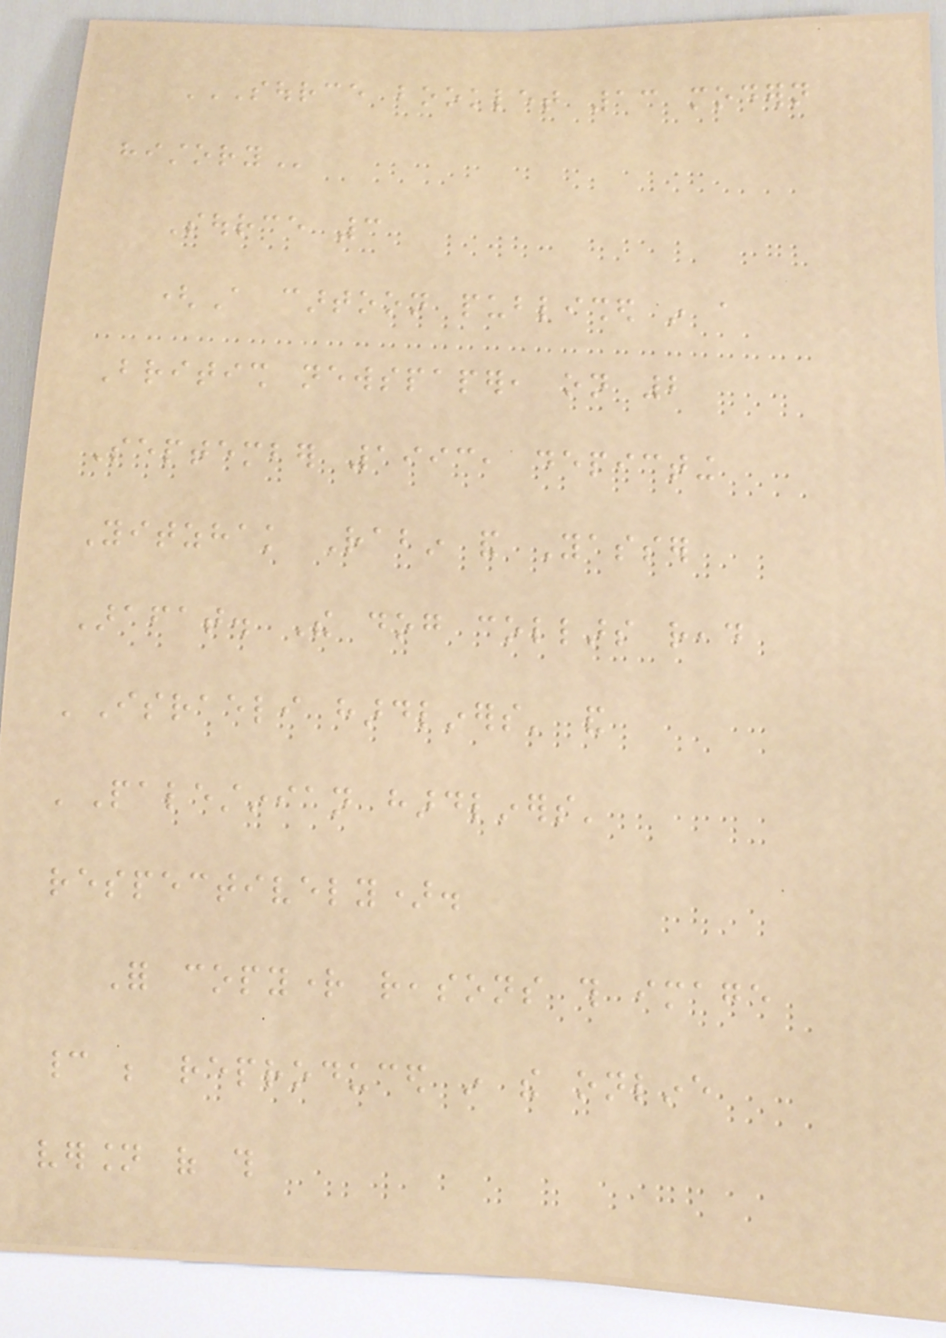SOURCE BOOKLET 13 MODERN
HISTORY
Source 3
(A cartoon published in a
British newspaper, on 2
September 1993, depicting
Yitzhak Rabin and Yasser
Arafat. The dog collars read
'Israeli hardliners' and
'Palestinian hardliners'
respectively).
For copyright reasons this image
cannot be reproduced in the online
version of this
